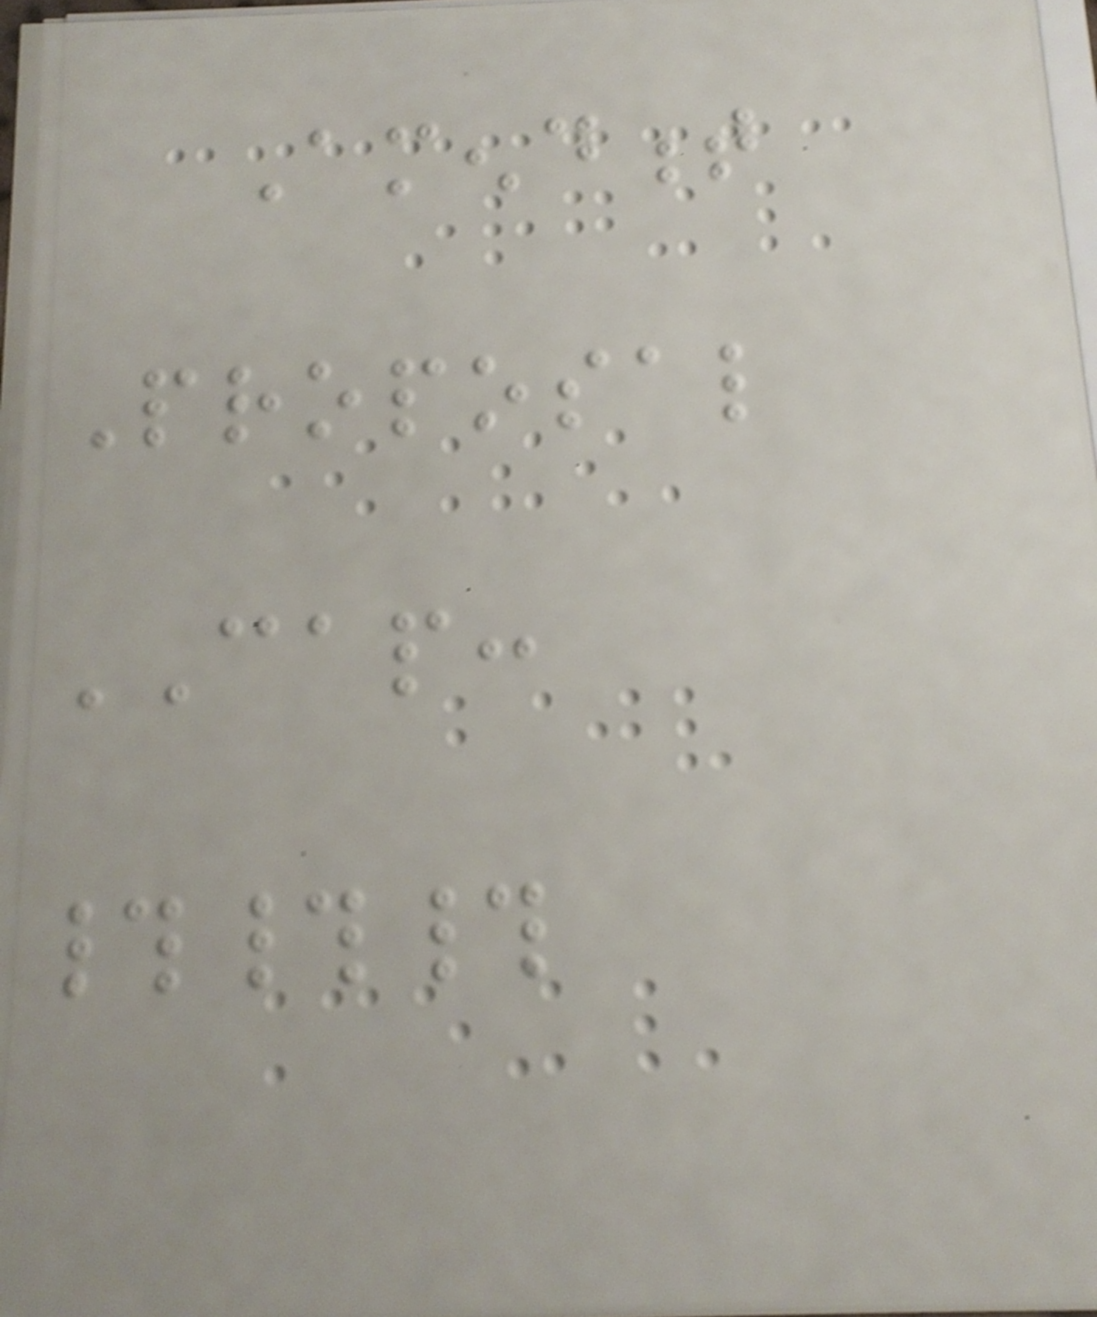Amendment
Proposal
CAP:
###
